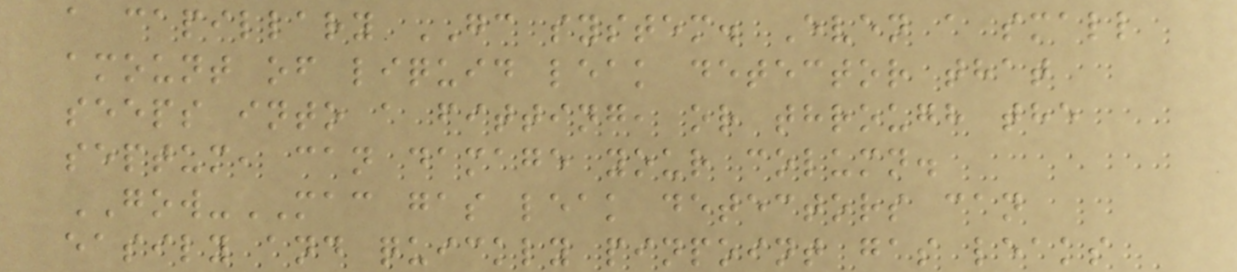a capillary GC system. Even a small
amount of liquid leak detector that
seeps into a fitting, or through the
septum, can damage your column.
GOW-MAC gas leak detectors can
easily and quickly pinpoint gas leaks
